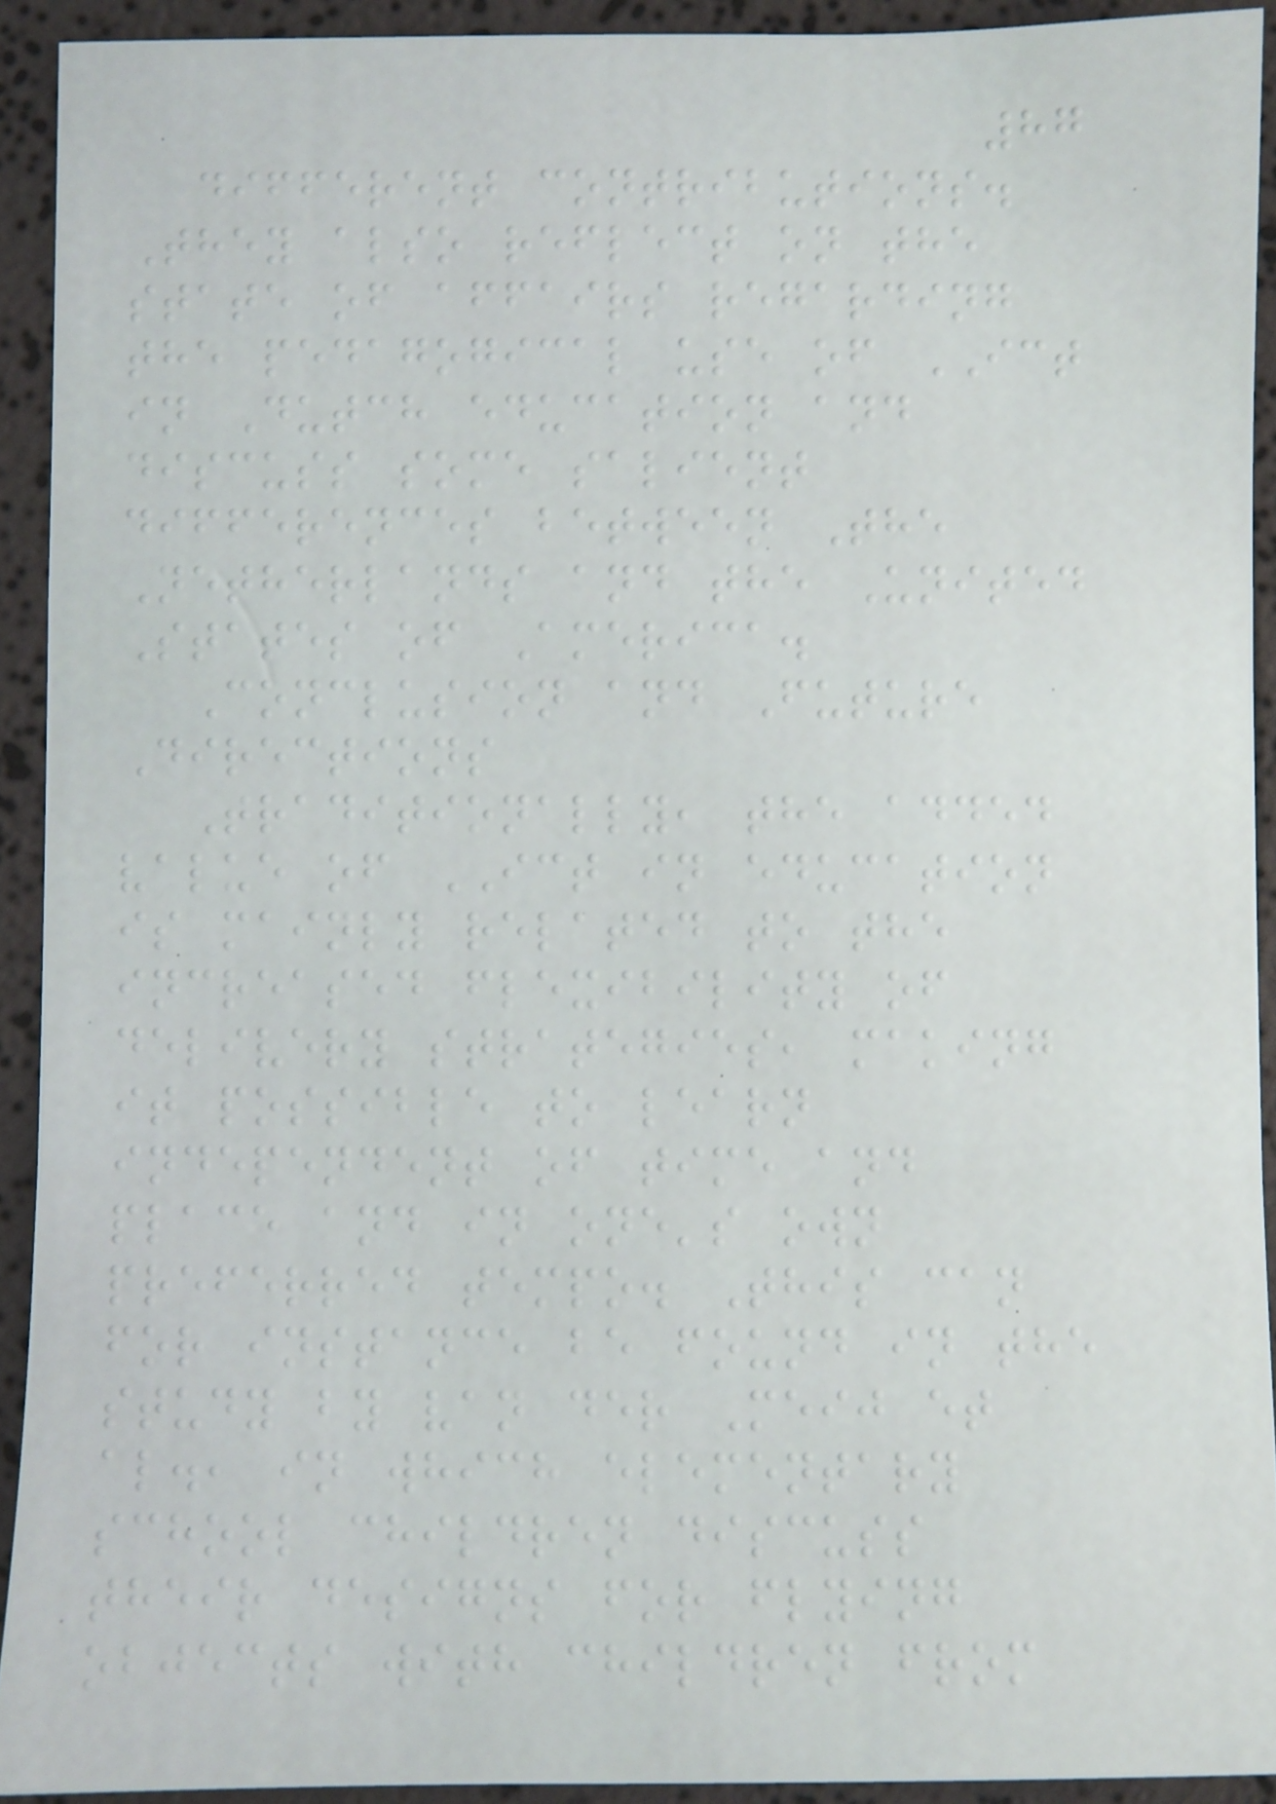87
different contributions.
They also reflect on the
state of affairs regarding
the pedagogical use of ICT
in Dutch education and
discuss some salient
differences between The
Netherlands and the United
States of America.
Conclusion and Future
Directions
Traditionally, the added
value of ICT in education
is mainly related to the
increased flexibility of
delivery strategies, making
it possible to learn
independent of time and
place and in one's own
preferred tempo. This can
for instance be found in the
study by van der Meij et
al., in which elementary
school children discuss
their designs for flying
objects with children from
